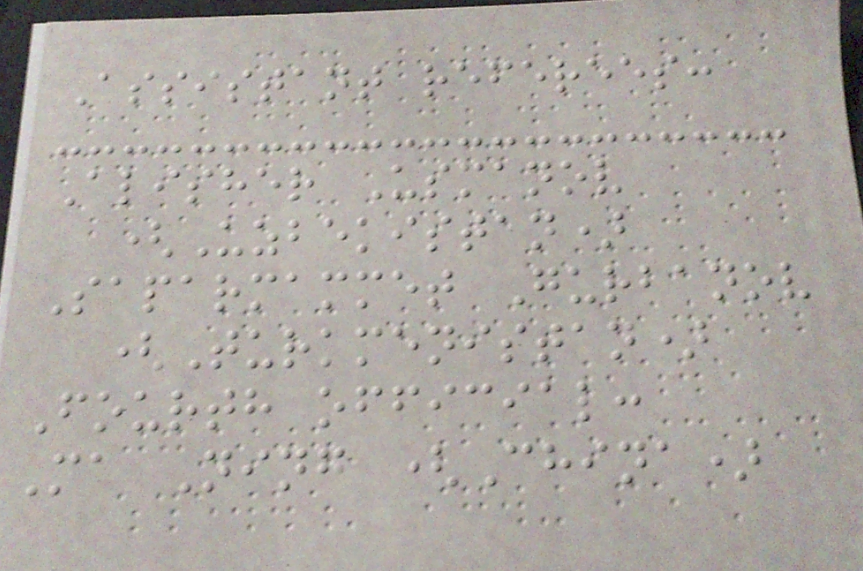Assistant referees:
Alisher Usmanov
(Uzbekistan)
Saparmammet Gurbanov
(Turkmenistan)
Fourth official:
Ma Ning (China)
